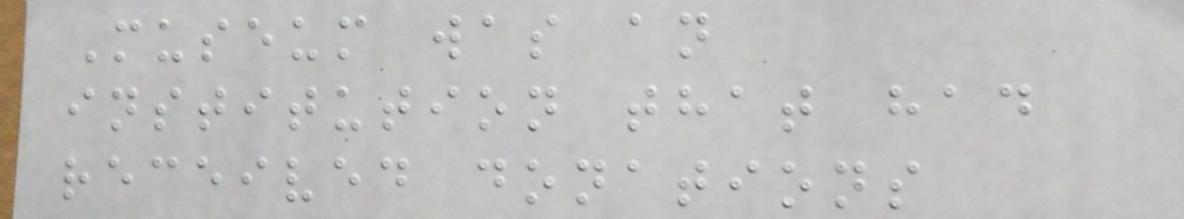Museum was an
institution that had
received donations
